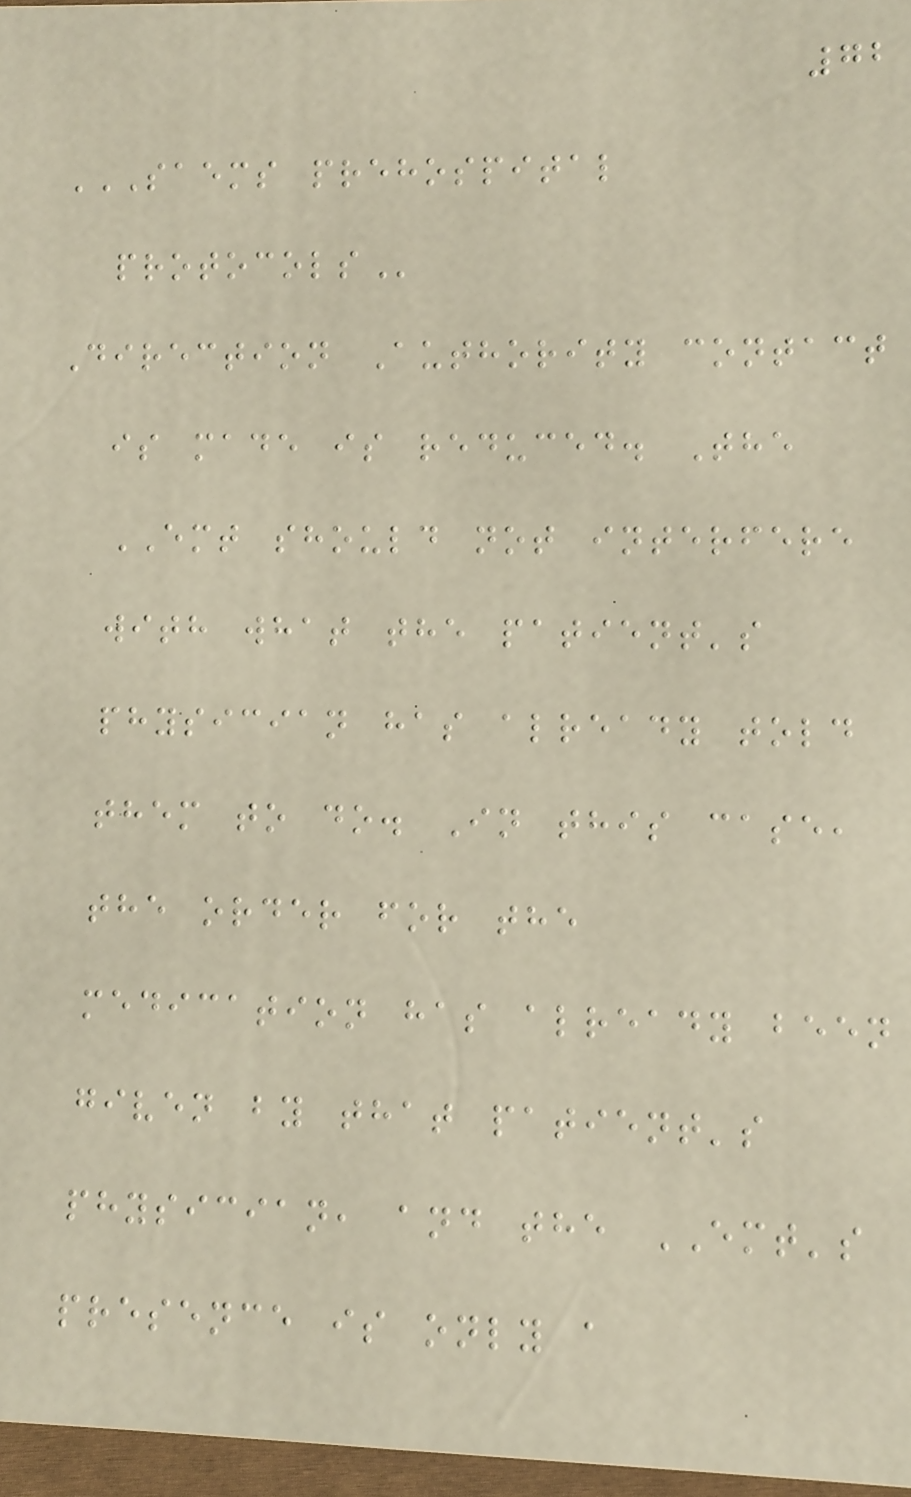72
SAEMS PREHOSPITAL
PROTOCOLS
Direction Authority contact
is made is reduced. The
EMT should not interfere
with what the patient's
physician has already told
them to do. In this case,
the order for the
medication has already been
given by that patient's
physician, and the EMT's
presence is only a
